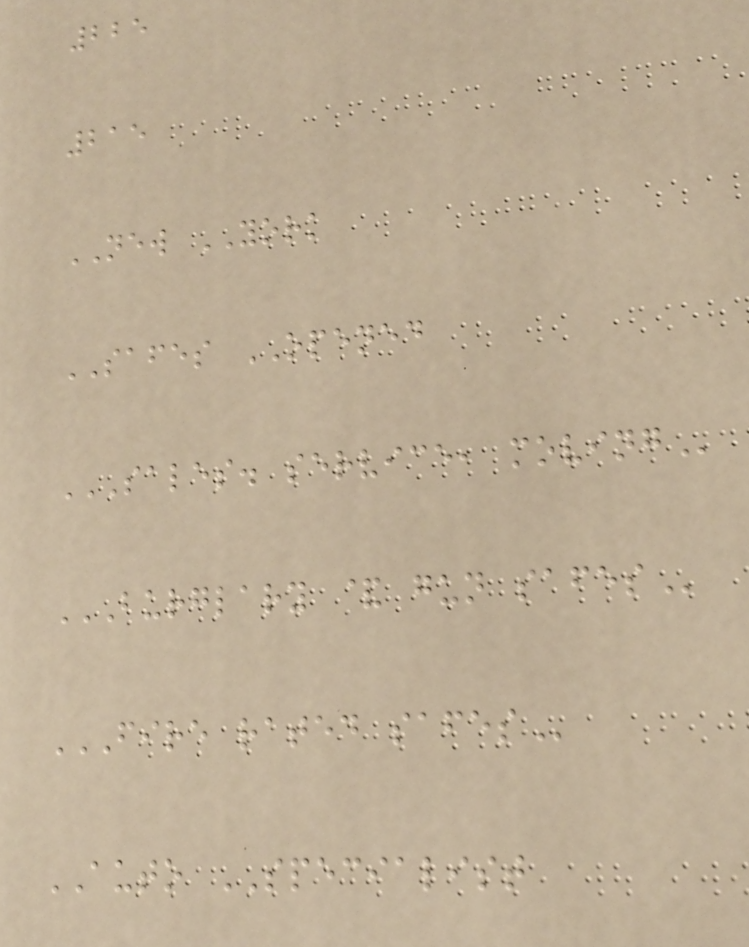225
215
NEW YORK
SAFES OPENED
SALES. SERVICE, MOVING
BURGLARY & GUN SAFES
FIRE RATED SAFES
AUTO SPECIALIST
